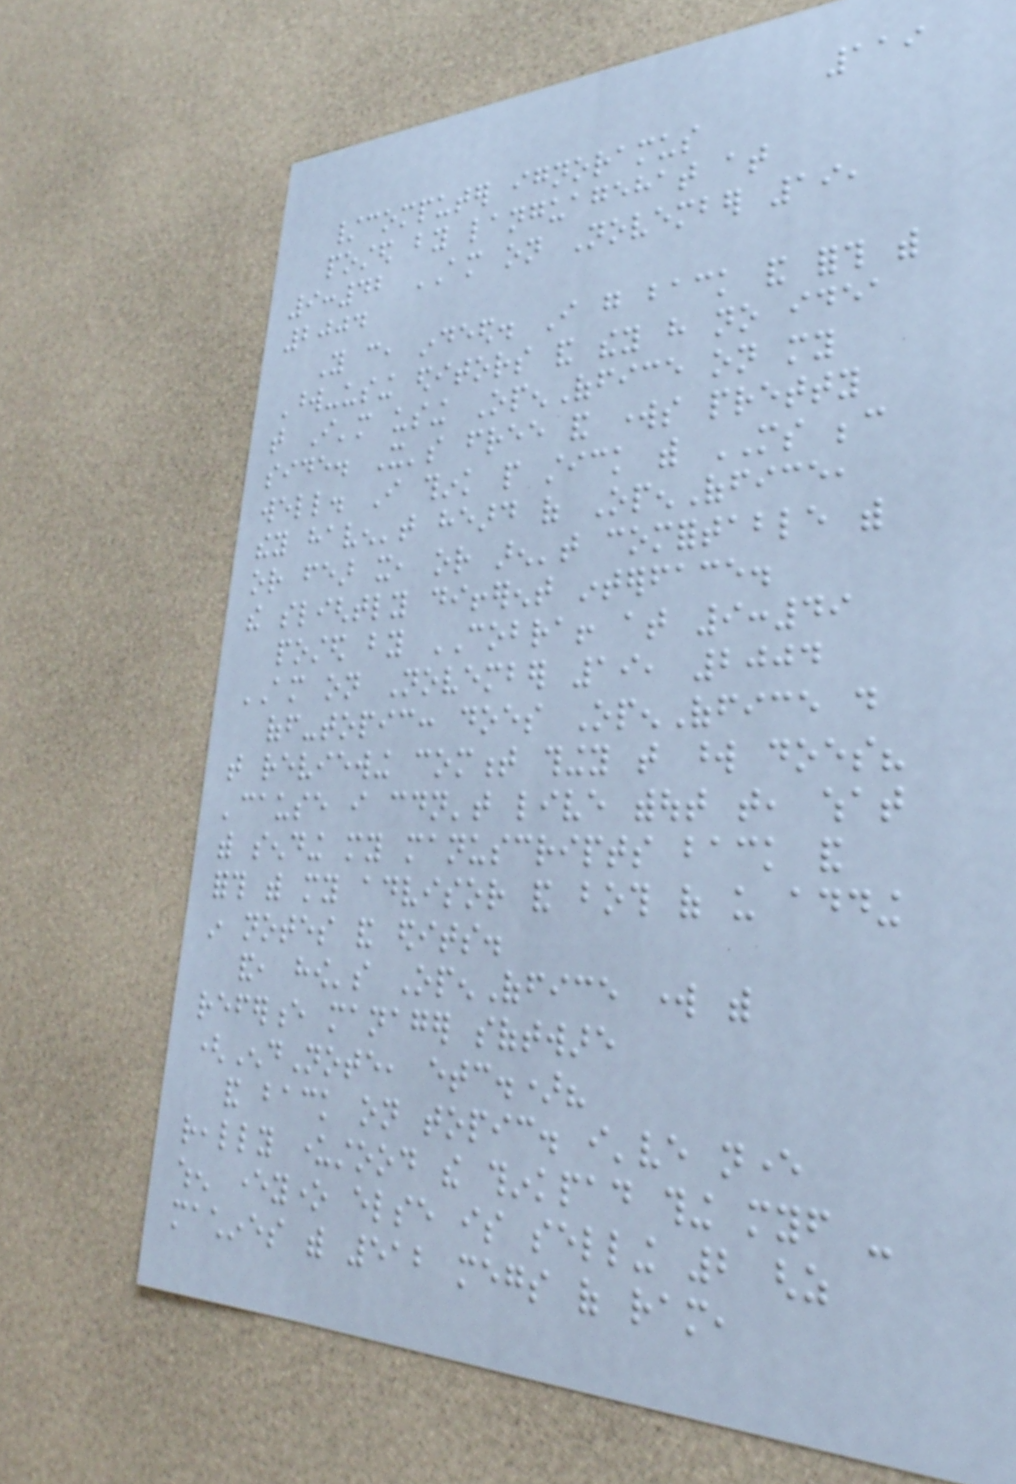119
/computer ignoramus
posted by languagehat at
9:42 AM on November 19,
2004
You can, indeed. I go back and forth with
Word-using editors and they have no idea
that I'm using OpenOffice on my
side. It's free and works pretty
well. I think people stick with MS because
they haven't heard of OpenOffice,
or fear it, or aren't comfortable with
the slightly different interface.
posted by COBRA! at 9:49
AM on November 19, 2004
off-topic: does OpenOffice do
that reviewing comment thingy that word does?
'cause i couldn't live without that, what
with sending my manuscripts back and
forth with my advisor and both of us adding
in notes and edits.
and, how's OpenOffice work with
reference manager software
(EndNote, etc.)?
and back on topic. i've never
really understood the thinkpad thing myself -
when everyone else is selling 2 ghz
machines with 512 megs of ram,
